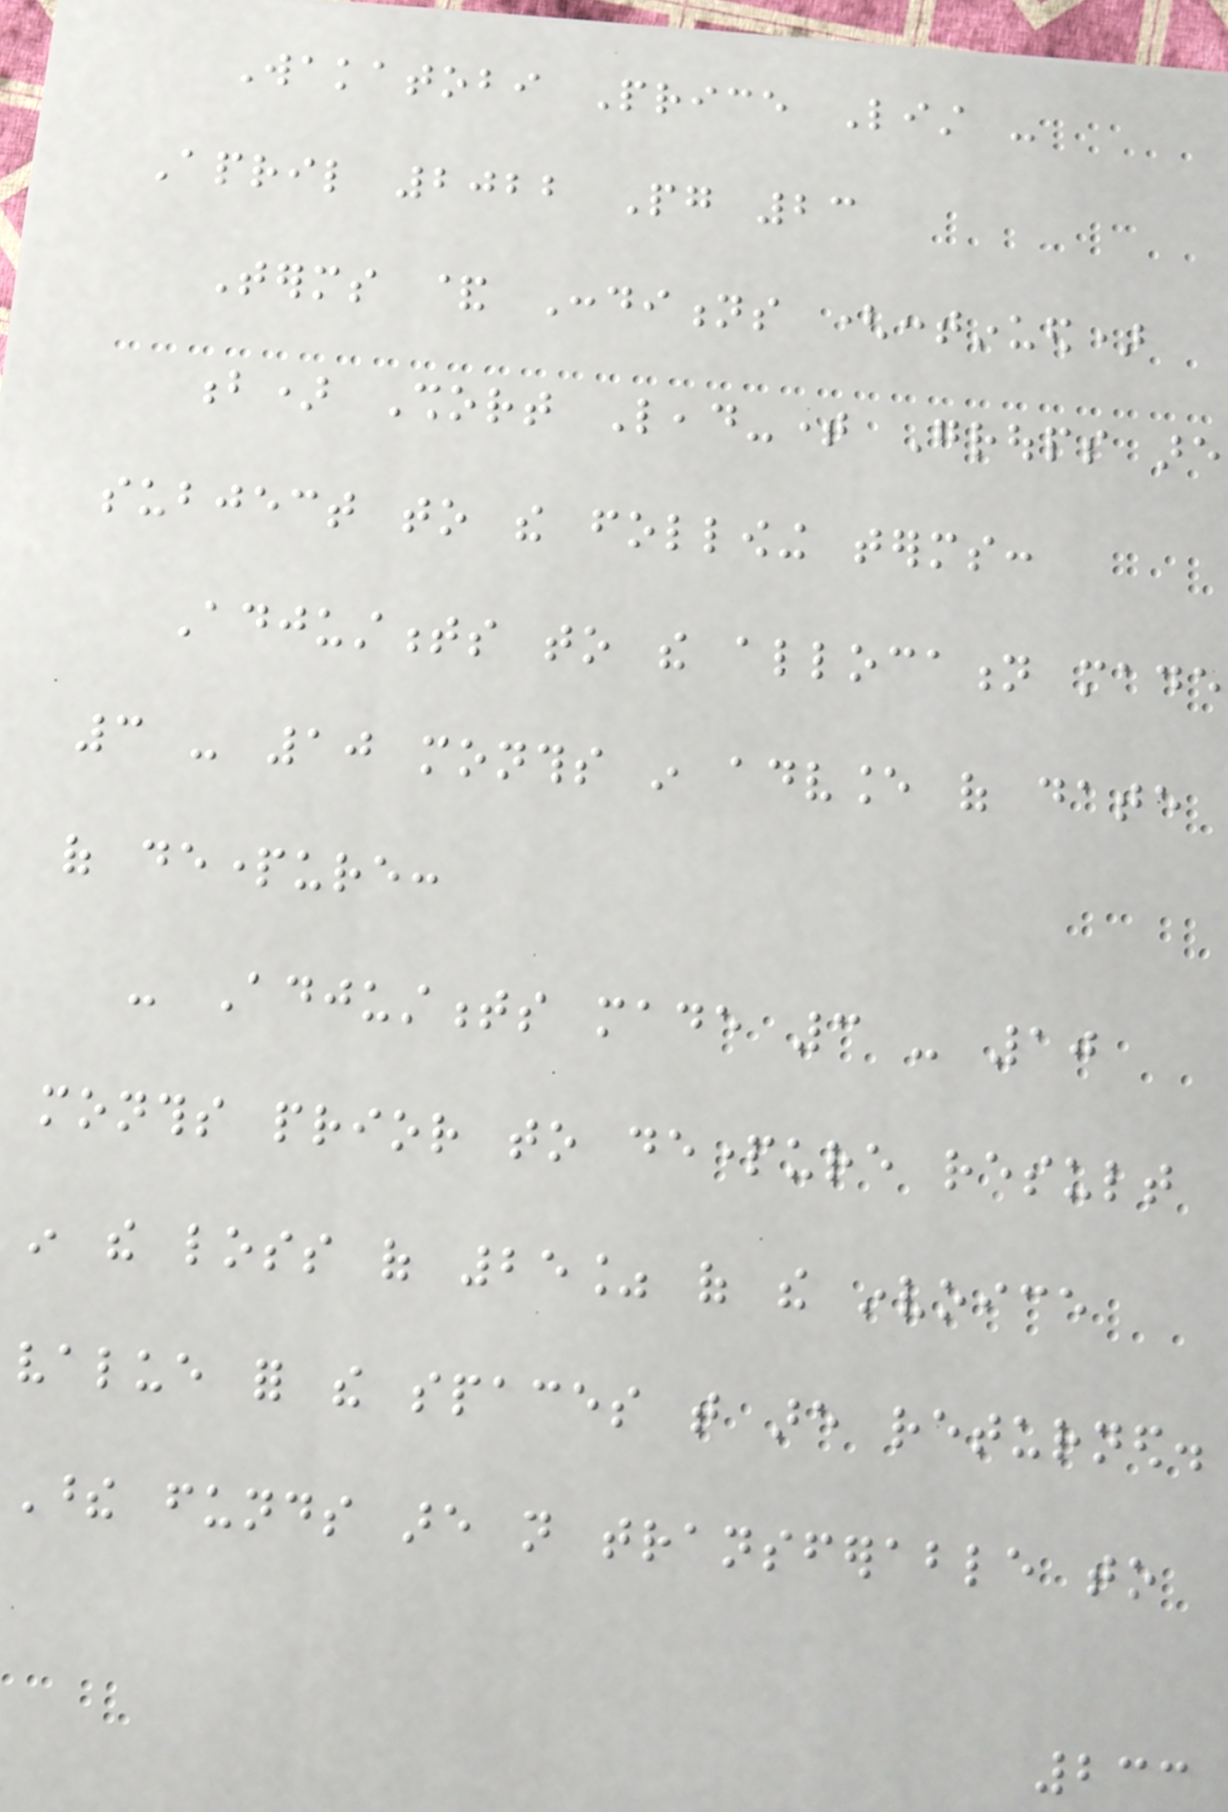Wakatobi Price List -
April 2022 Pg 23
Terms & Conditions (continued)
b) Short Lead-time Groups are
subject to the following terms:
Adjustments to the allocation made
3 - 10 months in advance of date
of departure:
- Adjustments made 3 - 10
months prior to departure result
in the loss of 25% of the invoice
value for the spaces that are returned.
These funds are not transferable to
233
